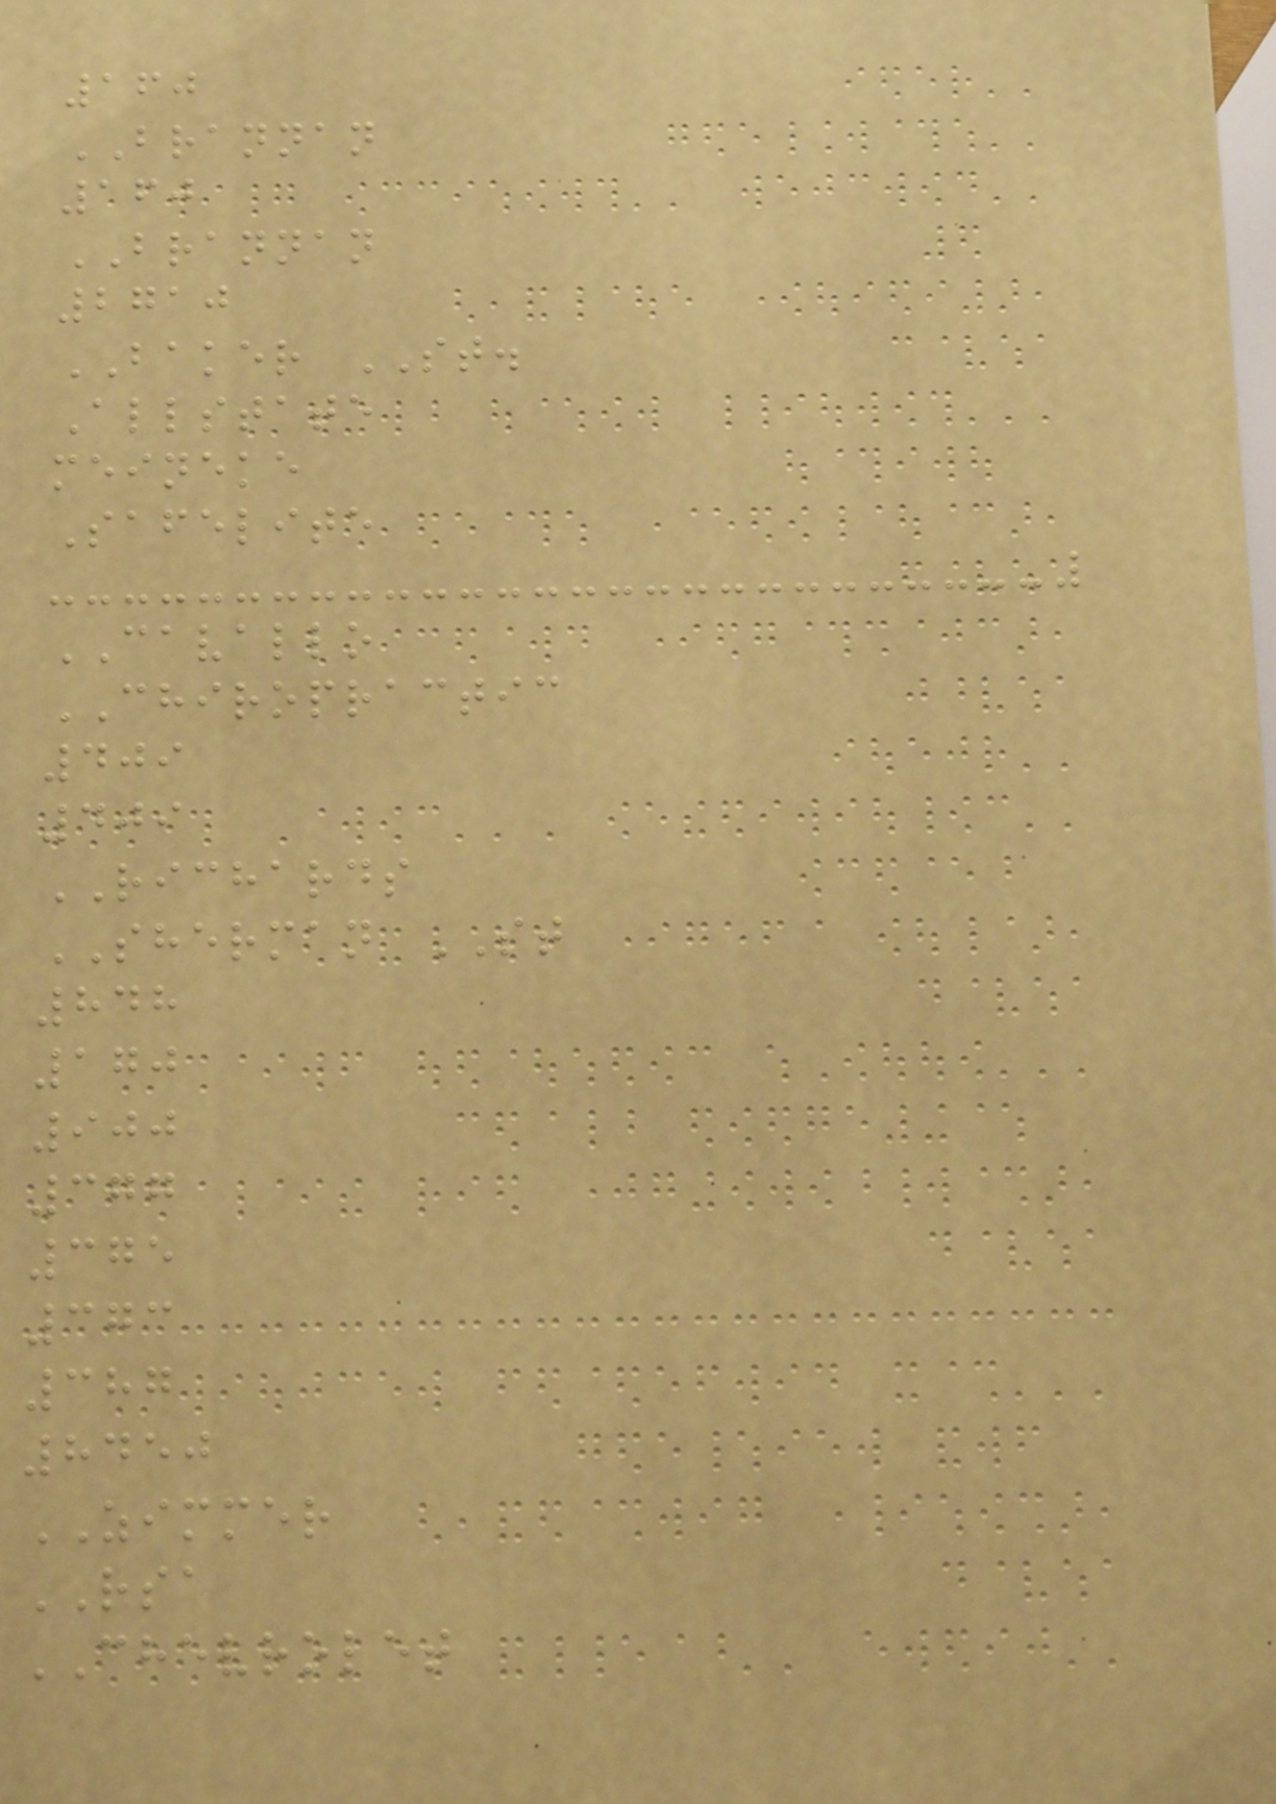160
BRANNAN
160
BRANNAN
2710
BAKER ST.
Allstate
meineke
Safelite
CAVALLO
CHIROPRACTIC
409
409
RICHARDS
SHERMAN ST
848
170
900
377
375
373
387
8450
ZIMMER
RSA
CHEVROLET
